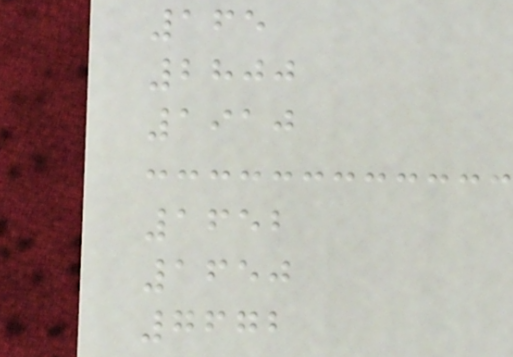165
2800
1910
1652
1650
7672
